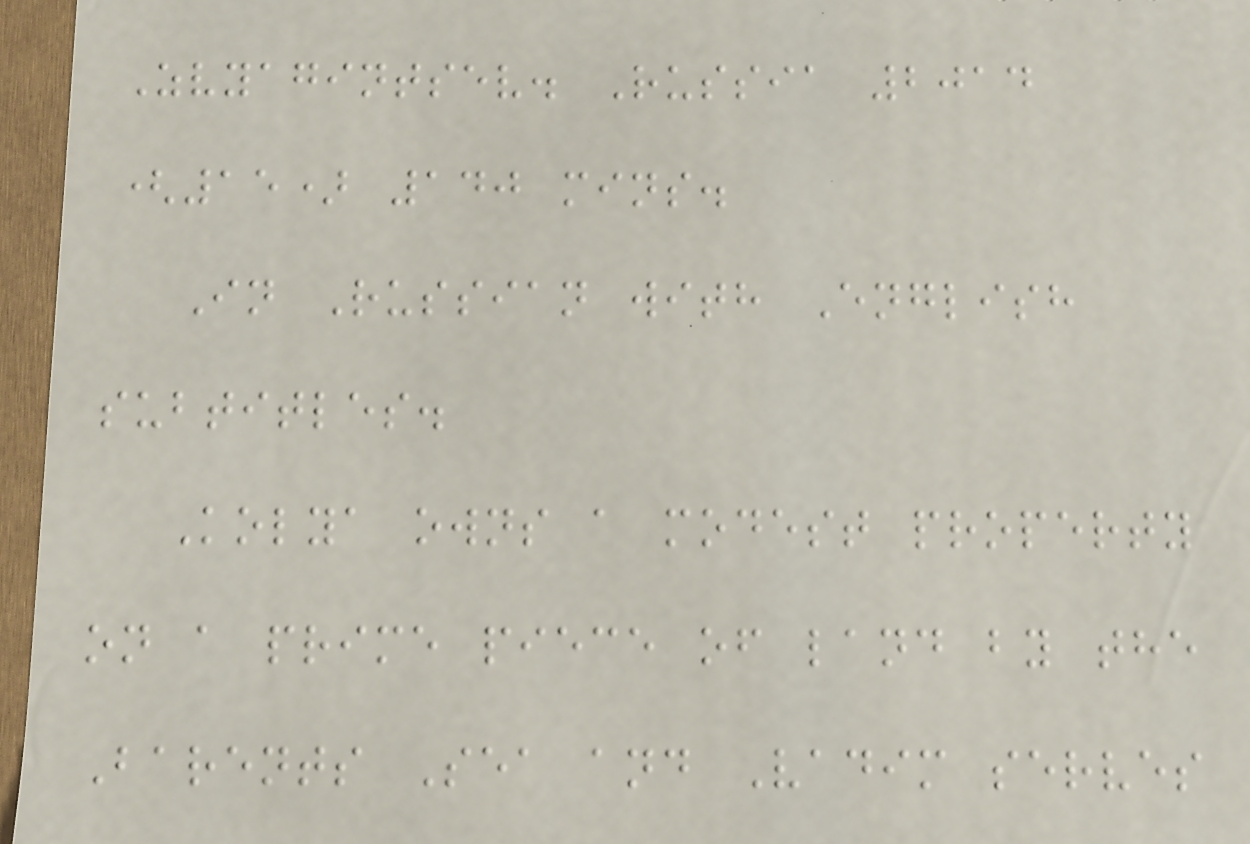Zvyagintsev. Russia 2014
(15) 140 mins.
In Russian with English
subtitles.
Kolya owns a modest property
on a prime piece of land by the
Barents Sea and Vadim serves
